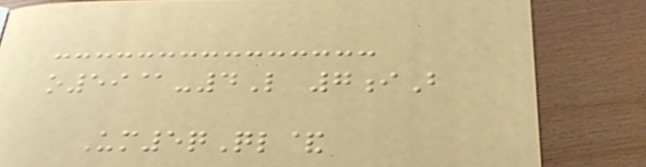o59@-4L 7iB
Um5qQl&
